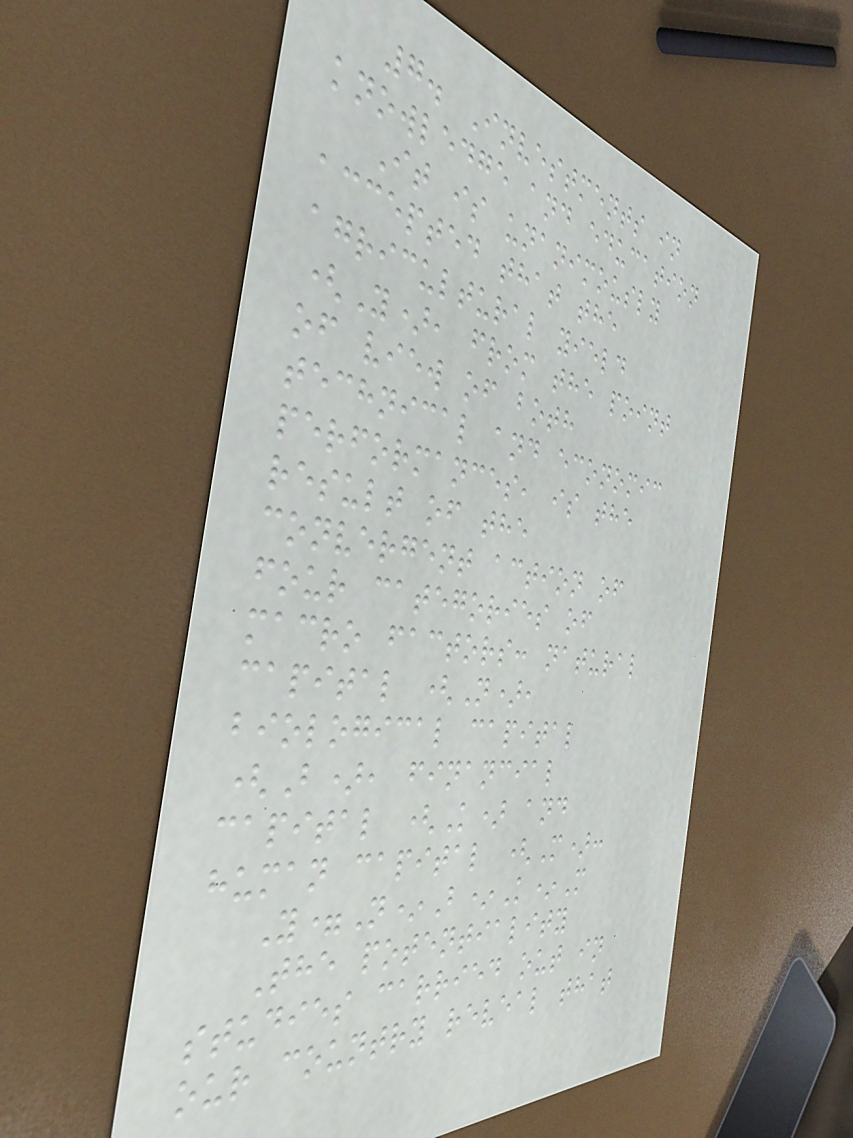7. Investments in
knowledge and education
It is unanimously
accepted that the
agricultural yield
(Y), from the point
of view of both
technical and economic
performances, is the
result of the
convergent action of
four categories of
macro factors: natural
capital (N),
biological capital
(B), financial
capital (K) and
human capital (M):
Y=N*B*K*M
The potentiality
studies carried out in
our country reveal that
